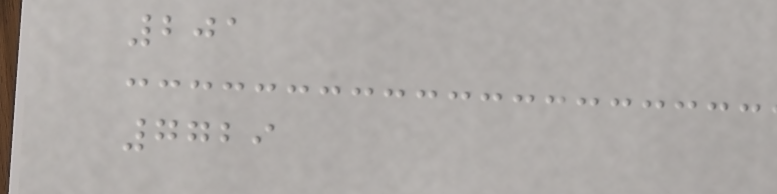201
7729
